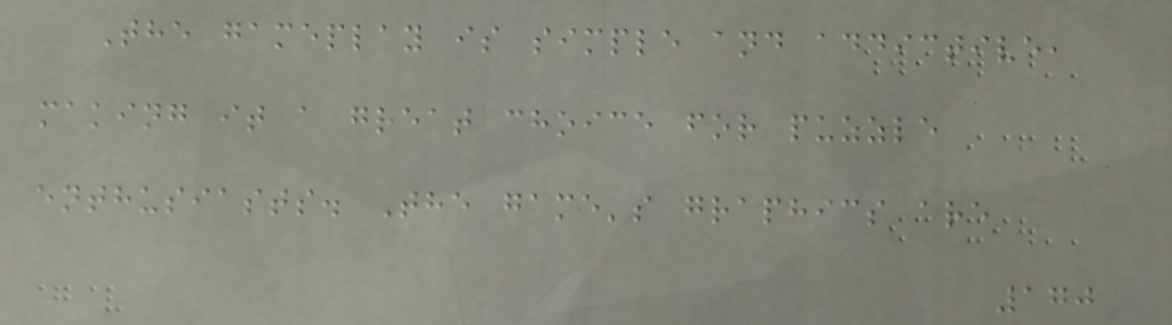The gameplay is simple and addictive,
making it a great choice for puzzle
enthusiasts. The game's graphics are
170
